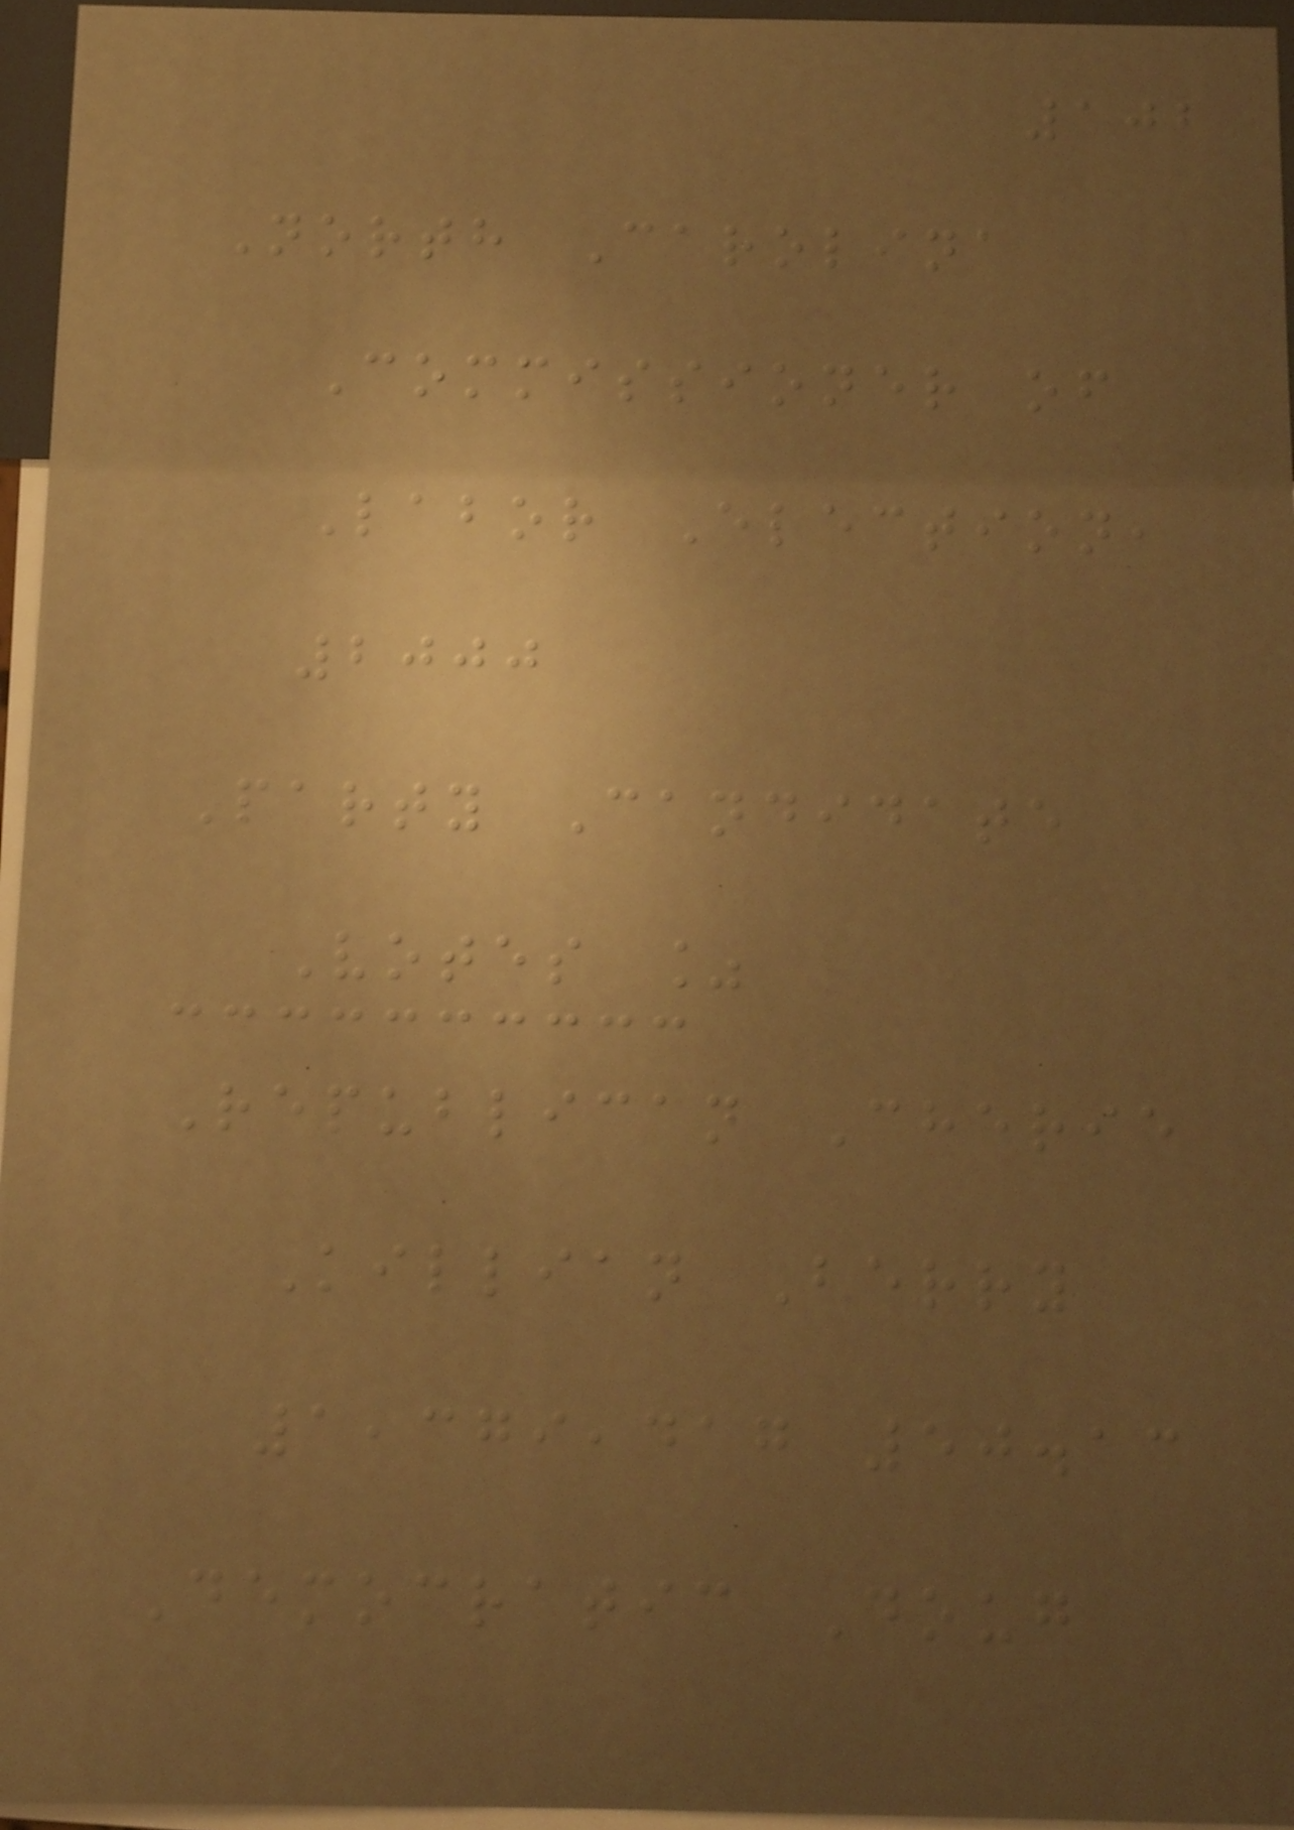102
North Carolina
Commissioner of
Labor Election,
2000
Party Candidate
Votes %
Republican Cherie
Killian Berry
1,379,417 50.13
Democratic Doug
